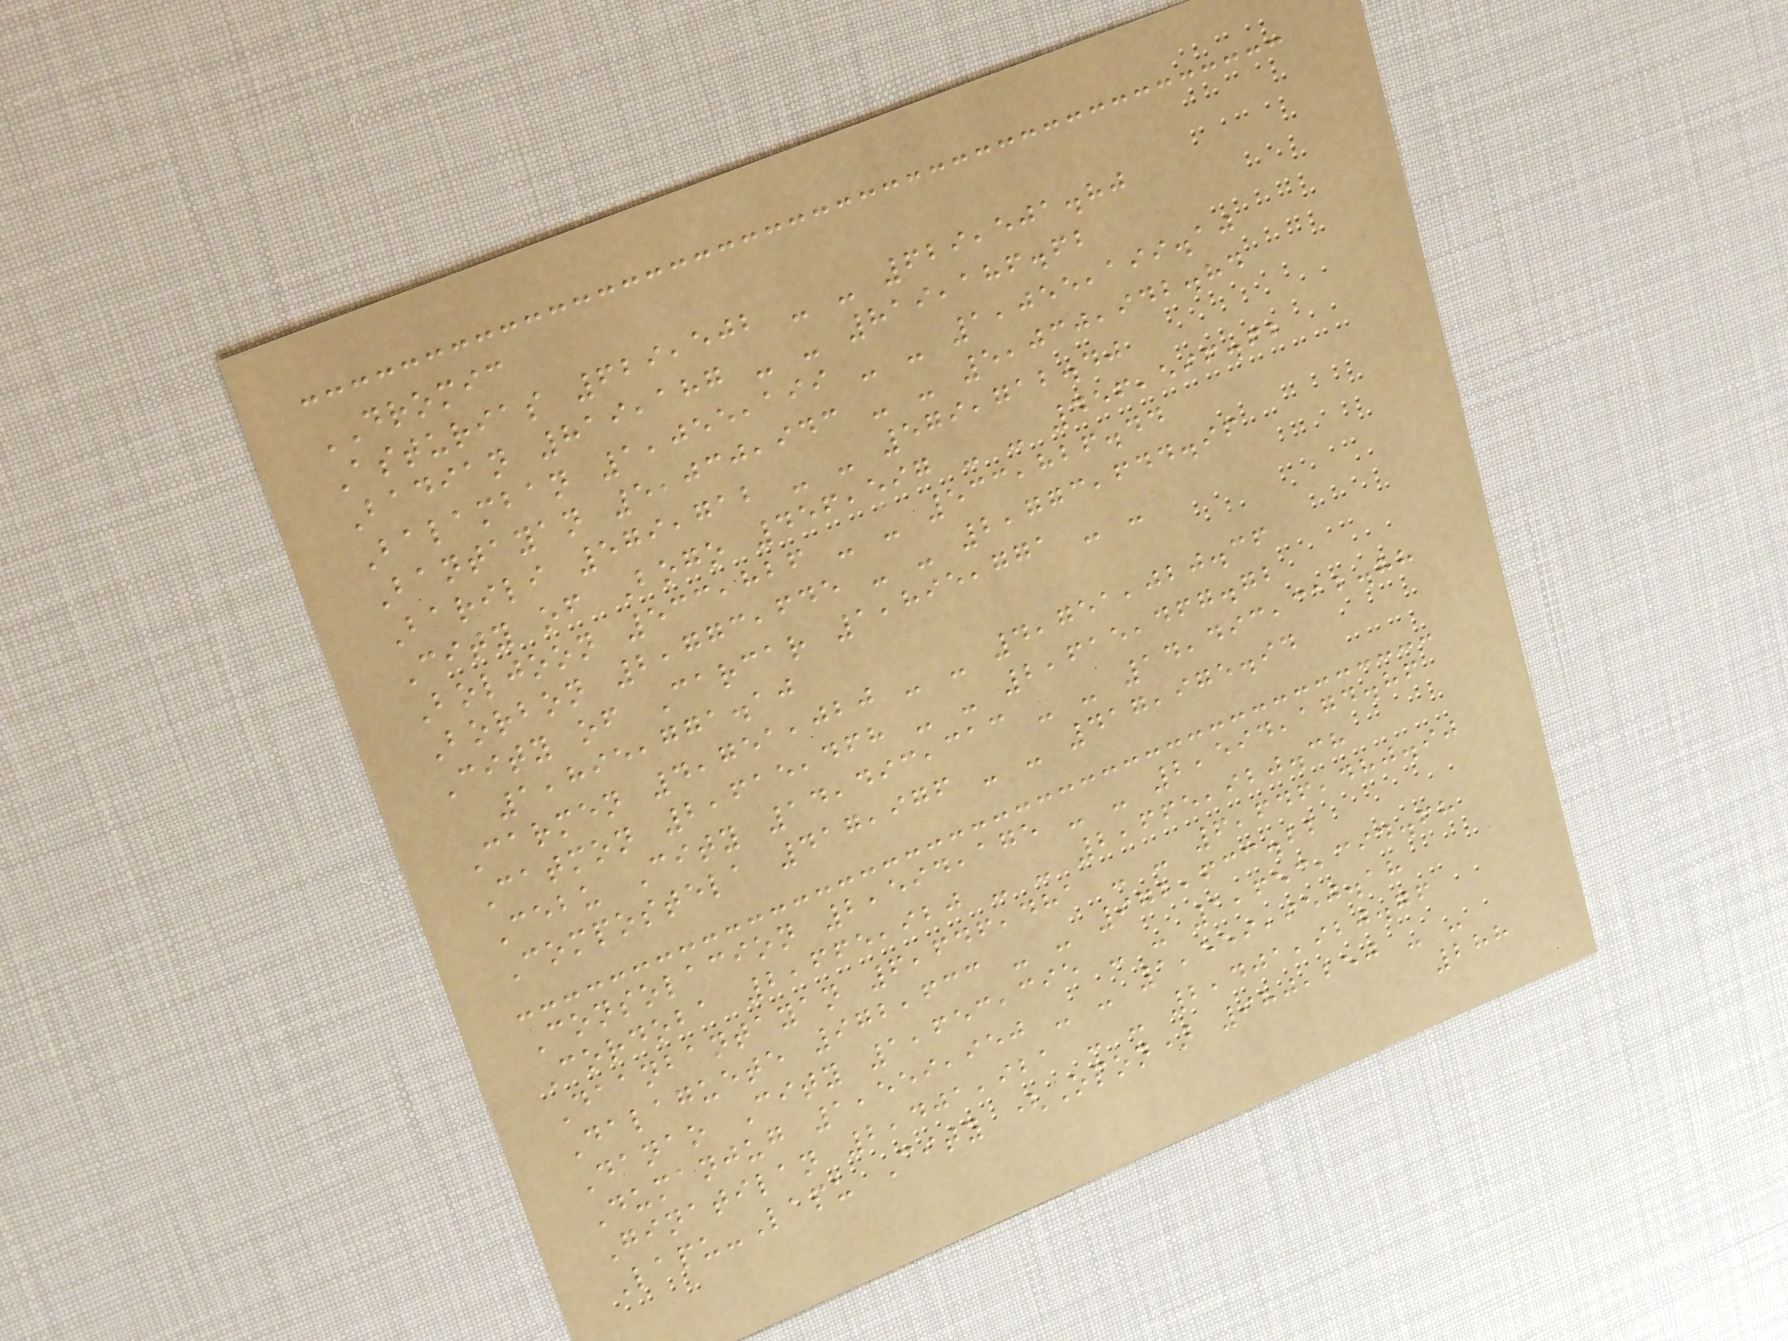DROMIC
Asturias 629,502 - - 629,501.80
Badian 819,187 - - 819,186.62
Balamban 1,055,199 - - 1,055,199.10
Bantayan 5,030,943 - - 5,030,942.84
Barili 579,712 - - 579,712.40
City of Bogo 456,597 - - 456,596.62
Boljoon 533,826 - - 533,826.44
Borbon 2,773,645 - - 2,773,644.96
City of Carcar 1,895,771 - -
1,895,771.10
Carmen 4,751,020 - - 4,751,020.36
Catmon 2,615,468 - - 2,615,467.72
Cebu City 14,493,313 - - 14,493,312.88
Compostela 417,976 - - 417,975.94
Consolacion 2,594,175 - - 2,594,174.86
Cordoba 2,665,920 - - 2,665,920.38
Daanbantayan 6,646,481 - - 6,646,480.90
Dalaguete 972,633 - - 972,633.22
Danao City 1,653,395 - - 1,653,394.68
Dumanjug 1,559,950 - - 1,559,950.18
Ginatilan 2,401,921 - - 2,401,920.76
Lapu-Lapu City (Opon) 980,250 - -
288
